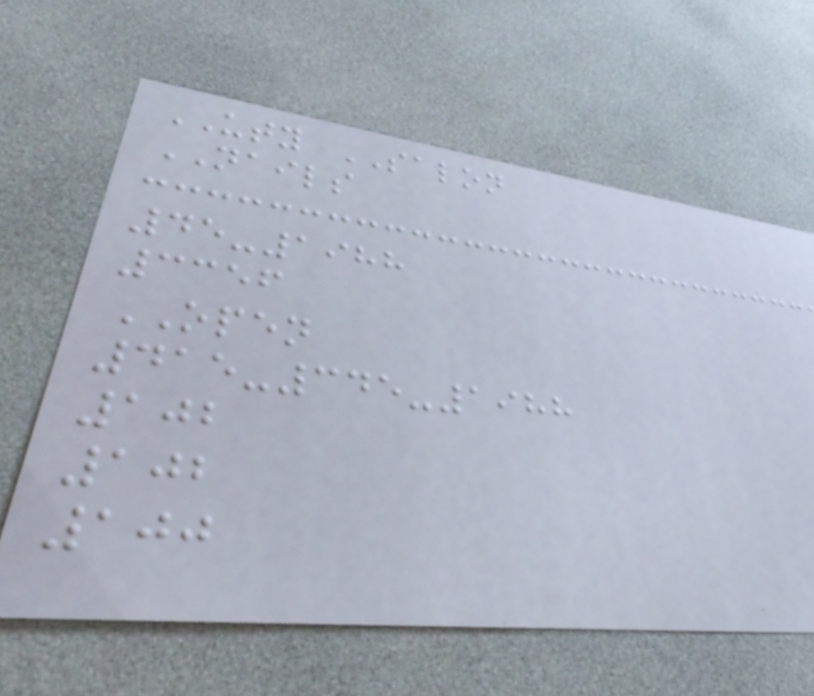UTY SALON
NAILS
45-1988
3356
OPEN
415-345-1988
102
102
100
